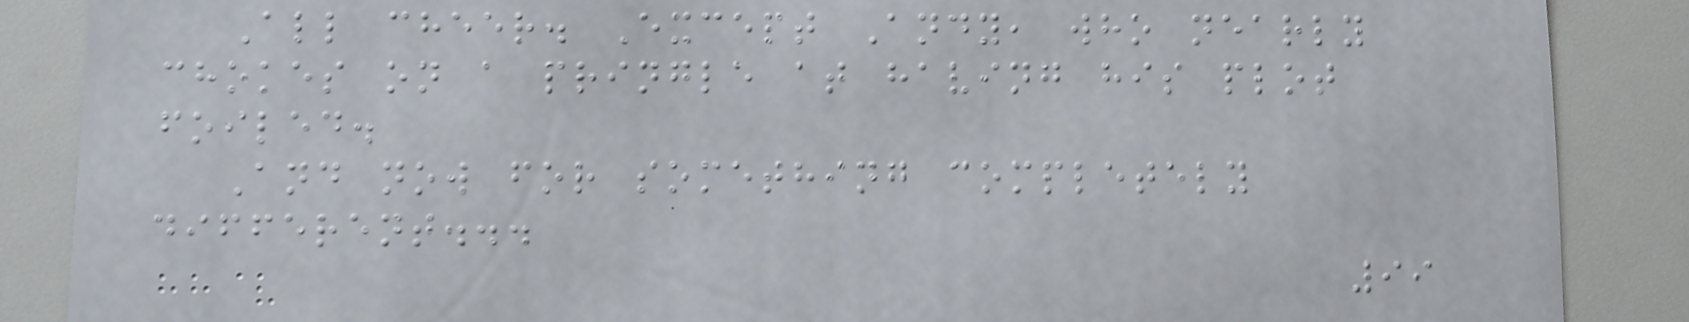All cheer. Except Andy, who nearly
chokes on a pringle at having his plot
foiled.
And now for something completely
different...
99
